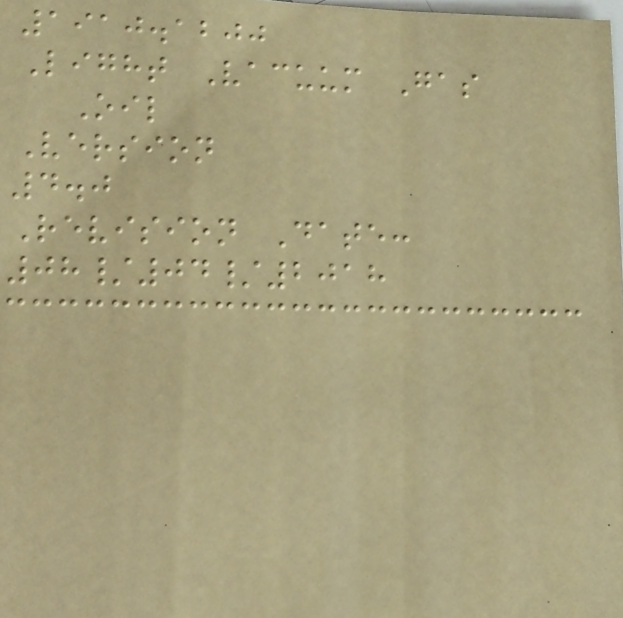1910.1200
Light Vacuum Gas
Oil
Version
4.0
Revision Date:
08/04/2018
